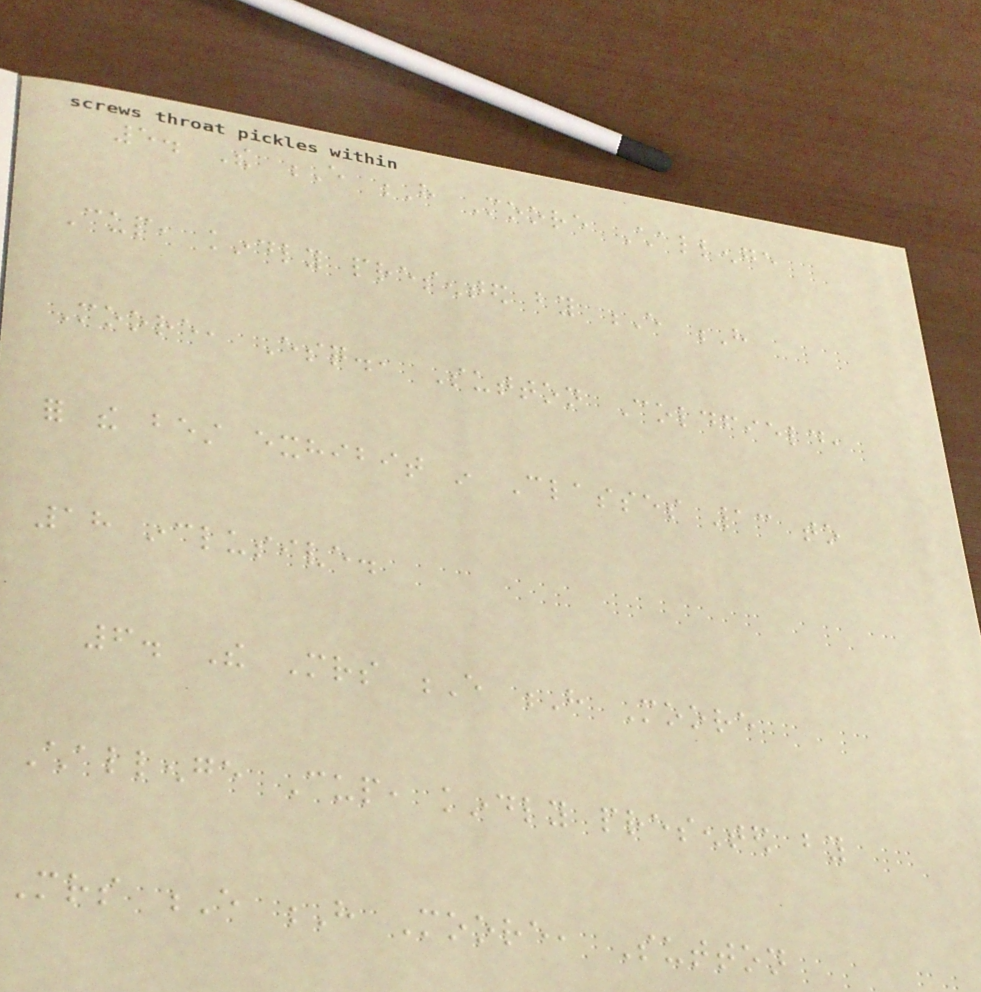5. The E H Moore Challenge
Cup, kindly presented by E H
Moore, Esq., Sutton Coldfield,
for the best exhibit in Classes 13 to
18 inclusive.
6. The Mrs E H Moore
Challenge Cup, kindly presented by
Mrs E H Moore, Sutton
